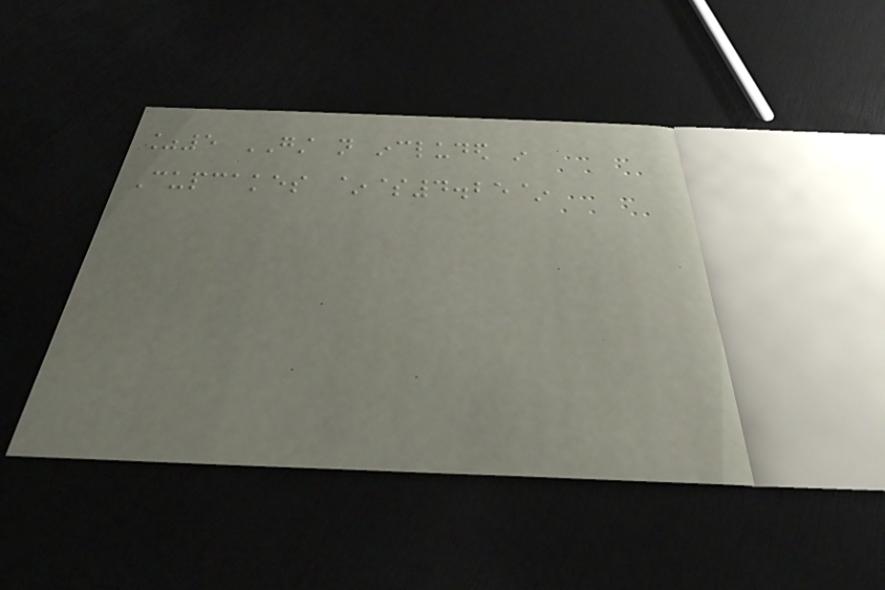%5 GST not included in
Cupcakes ~$4.25~
